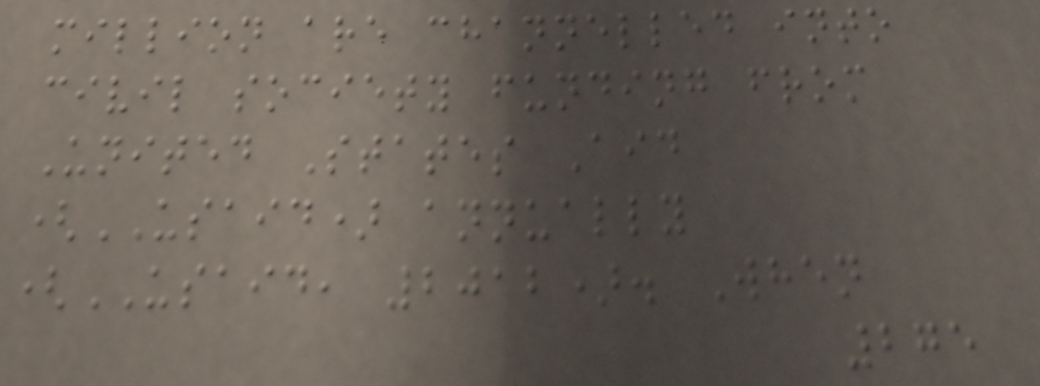million are channelled into
civil society funding from
United States Aid
(USAID) annually
(USAID, 2012). When
275
